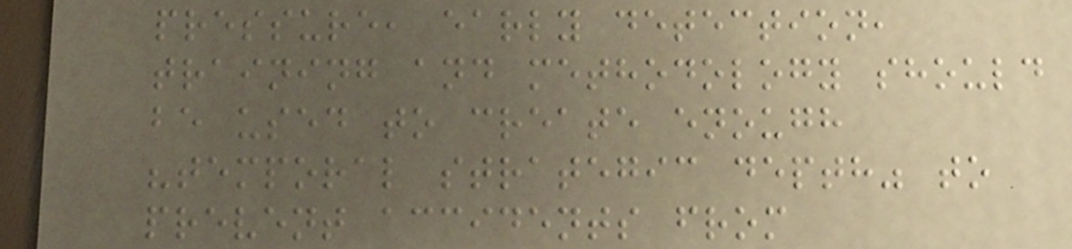pressure, early detection,
training and methodology should
be used to create enough
"temporal strategic depth" to
prevent accidents from
